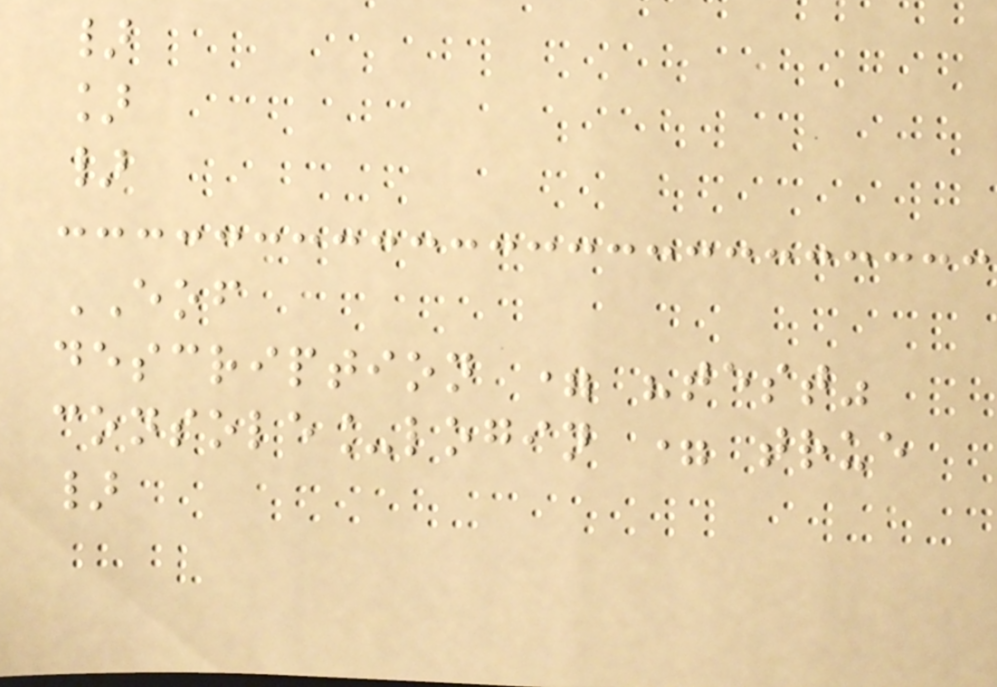}
]
}
EOF
description = "test"
console_login = true
}
